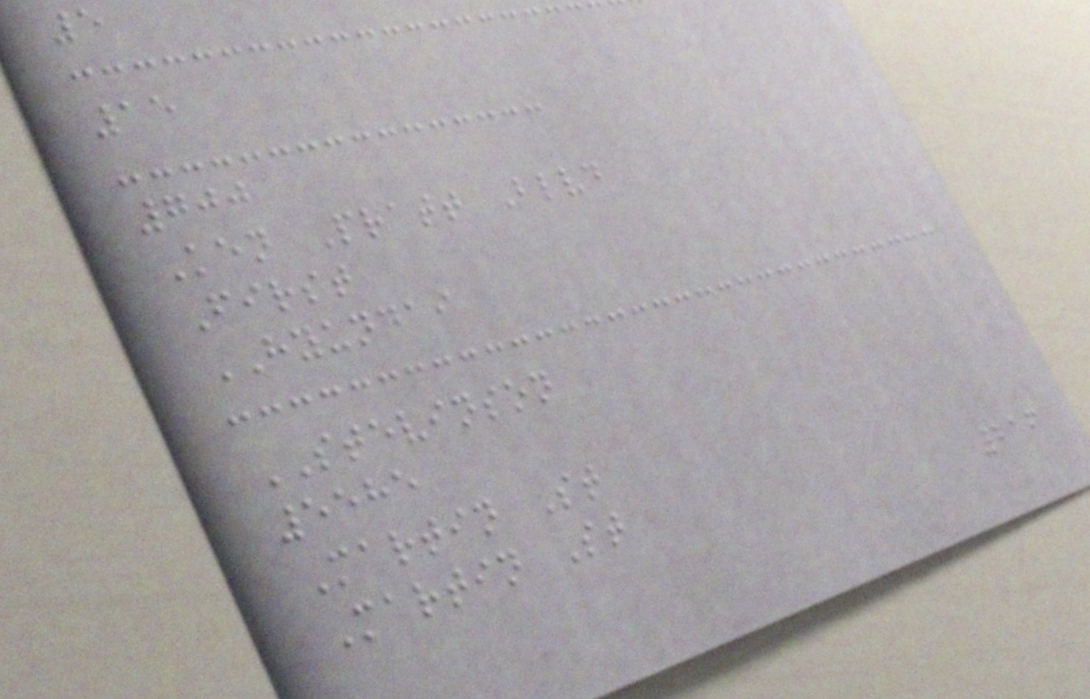5
15
700
Ken Pratt Blvd
First
HYUNDAI
STEVINSON
5585
Martin St
Martin St
216
